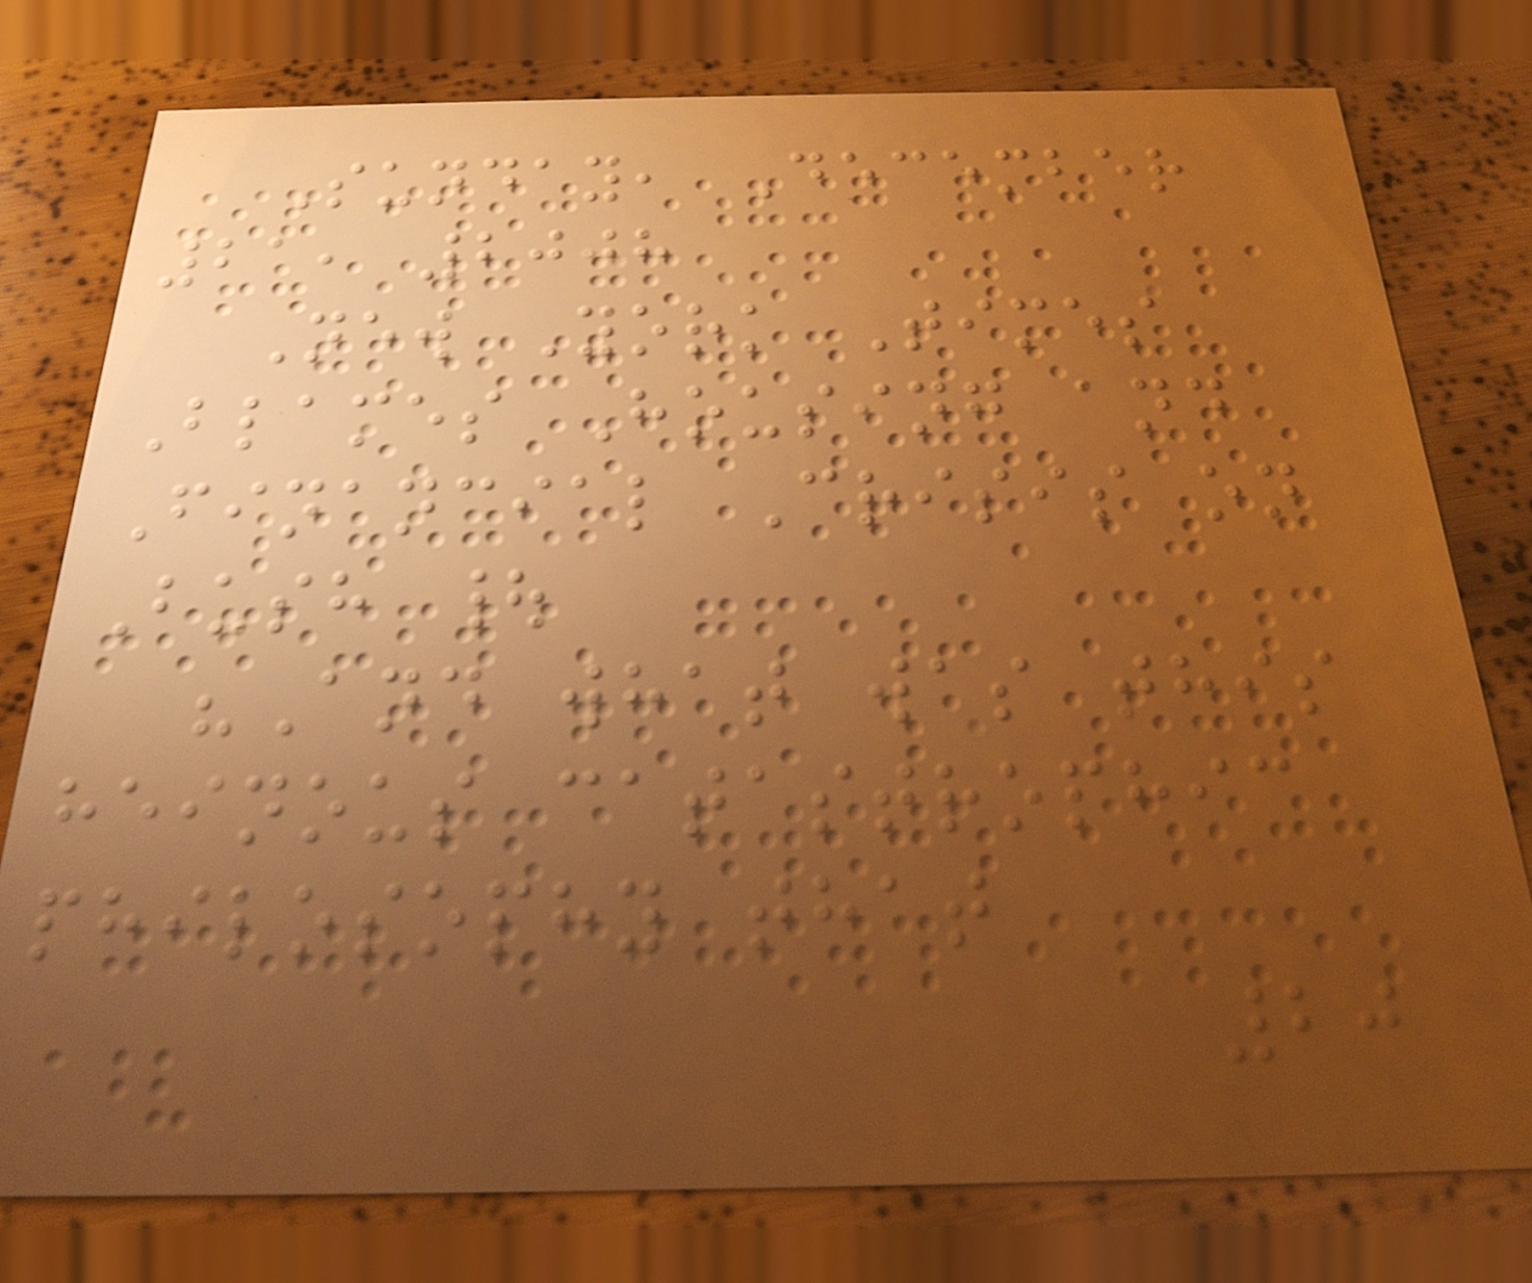Sunday, December
21, 2008
New York Times
Blames Housing and
Financial Crisis on
Bush |
"And what was this
heinous catastrophic
philosophy that
20
